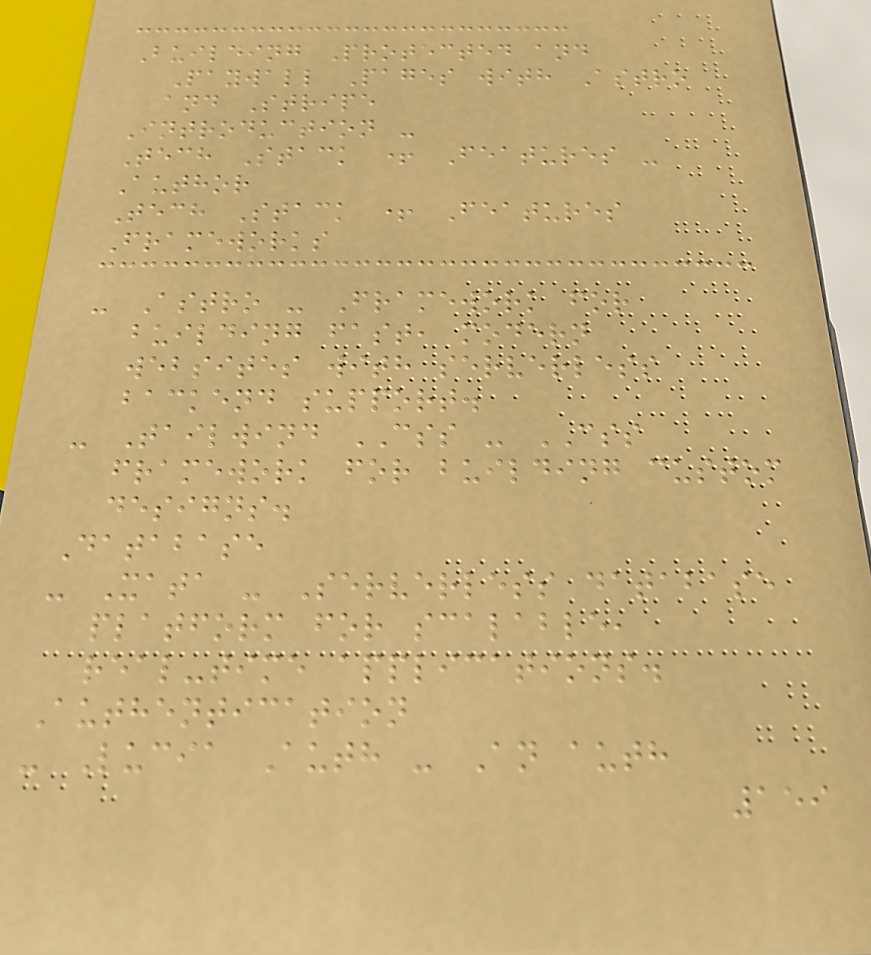Building Protected and
Paywall Pages with Astro
and Stripe
Introduction -
Tech Stack + Features -
Author
Tech Stack + Features
Frameworks
- Astro - Framework for
building fast, modern
websites with serverless
backend support.
- Tailwind CSS - CSS
framework for building custom
designs.
Database
- Xata - Serverless database
platform for scalable,
real-time applications.
Authentication
- Lucia Auth - An auth
159
